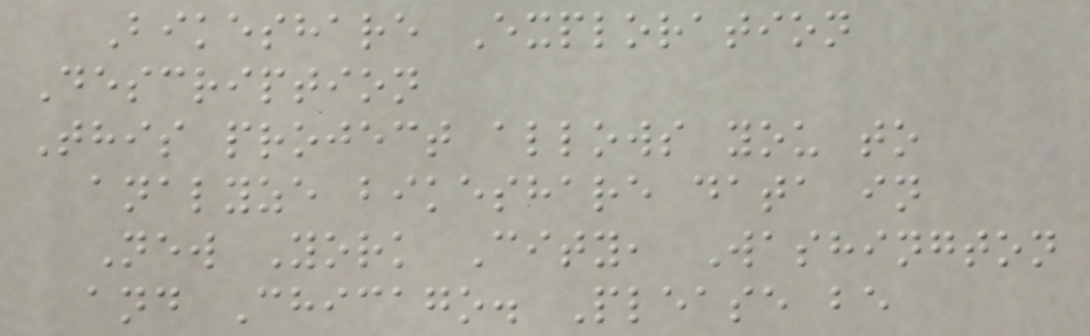Bikeshare Exploration
Description
This project allows you to
analyze bikeshare data in
New York City, Washington
and Chicago. Please be
